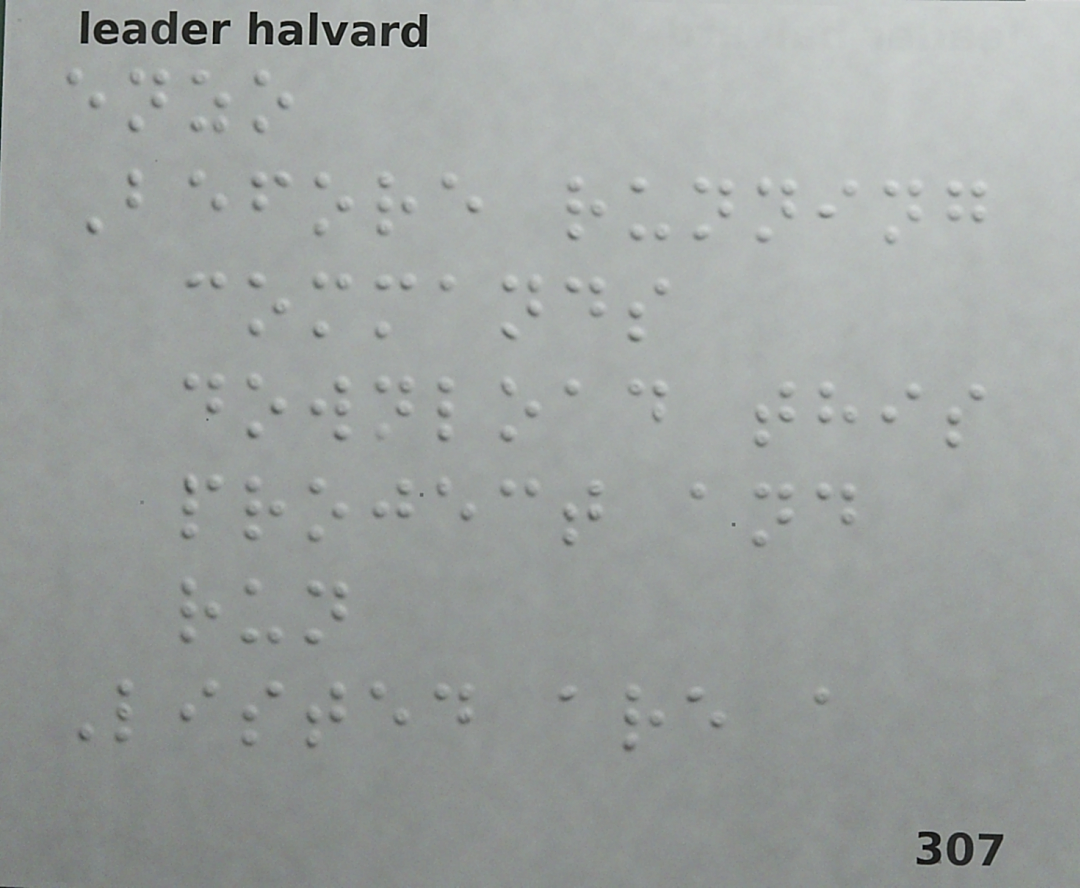enzo
Before running
commands
download this
project and
run
Listed are a
